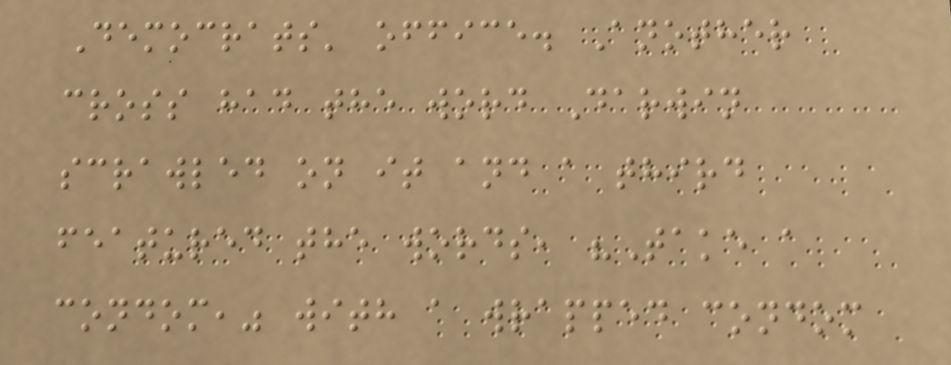Democrats' office. Another
cross had the word Darwin
scrawled on it and a third
featured the words, "Take a
condom," with a wrapped condom
